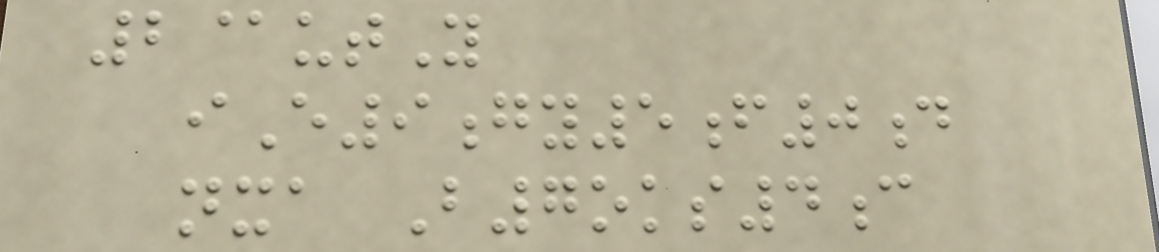2@utY
iE9gy5f0d
nxa B7oks4c
